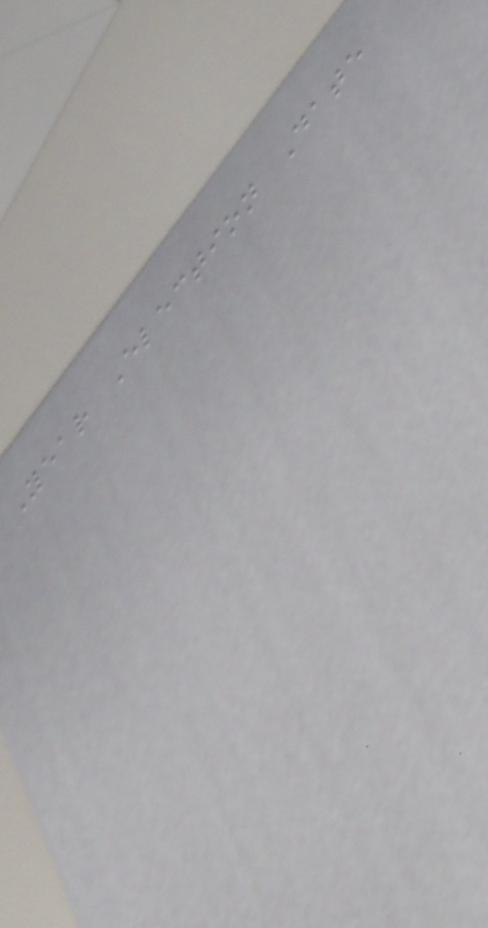Year Election Date
